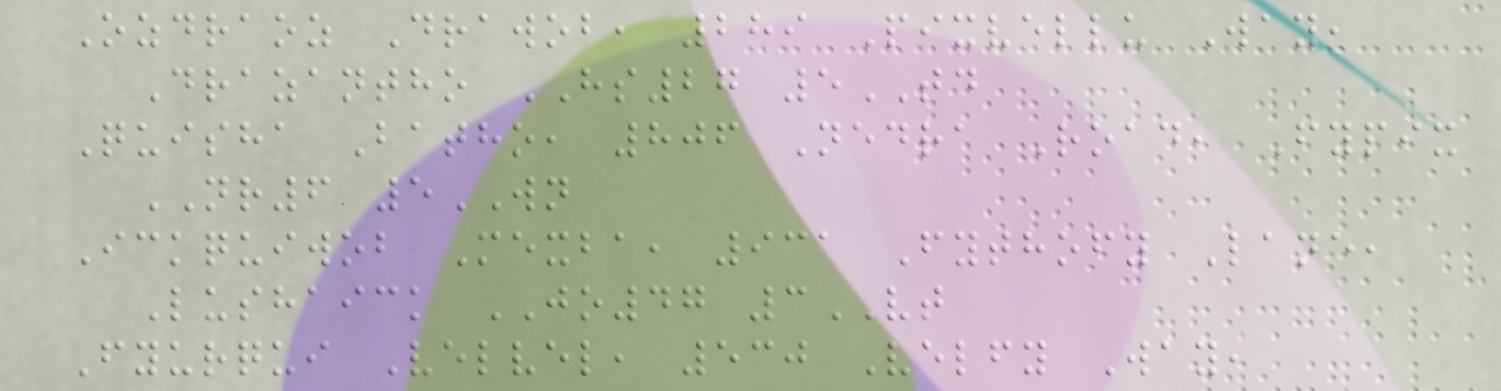Ozdraoz Drawob, 289 Pixvellu Way,
Drazantho HS27 5TD
Quisha Batho, 806 Nedra Road, Fypix
NR6 5WN
Ickquiwob Mexba, 931 Fythofy Lane,
Lushaick JO47 3VT
Fyurqui Velvel, 530 Velfy Way,
